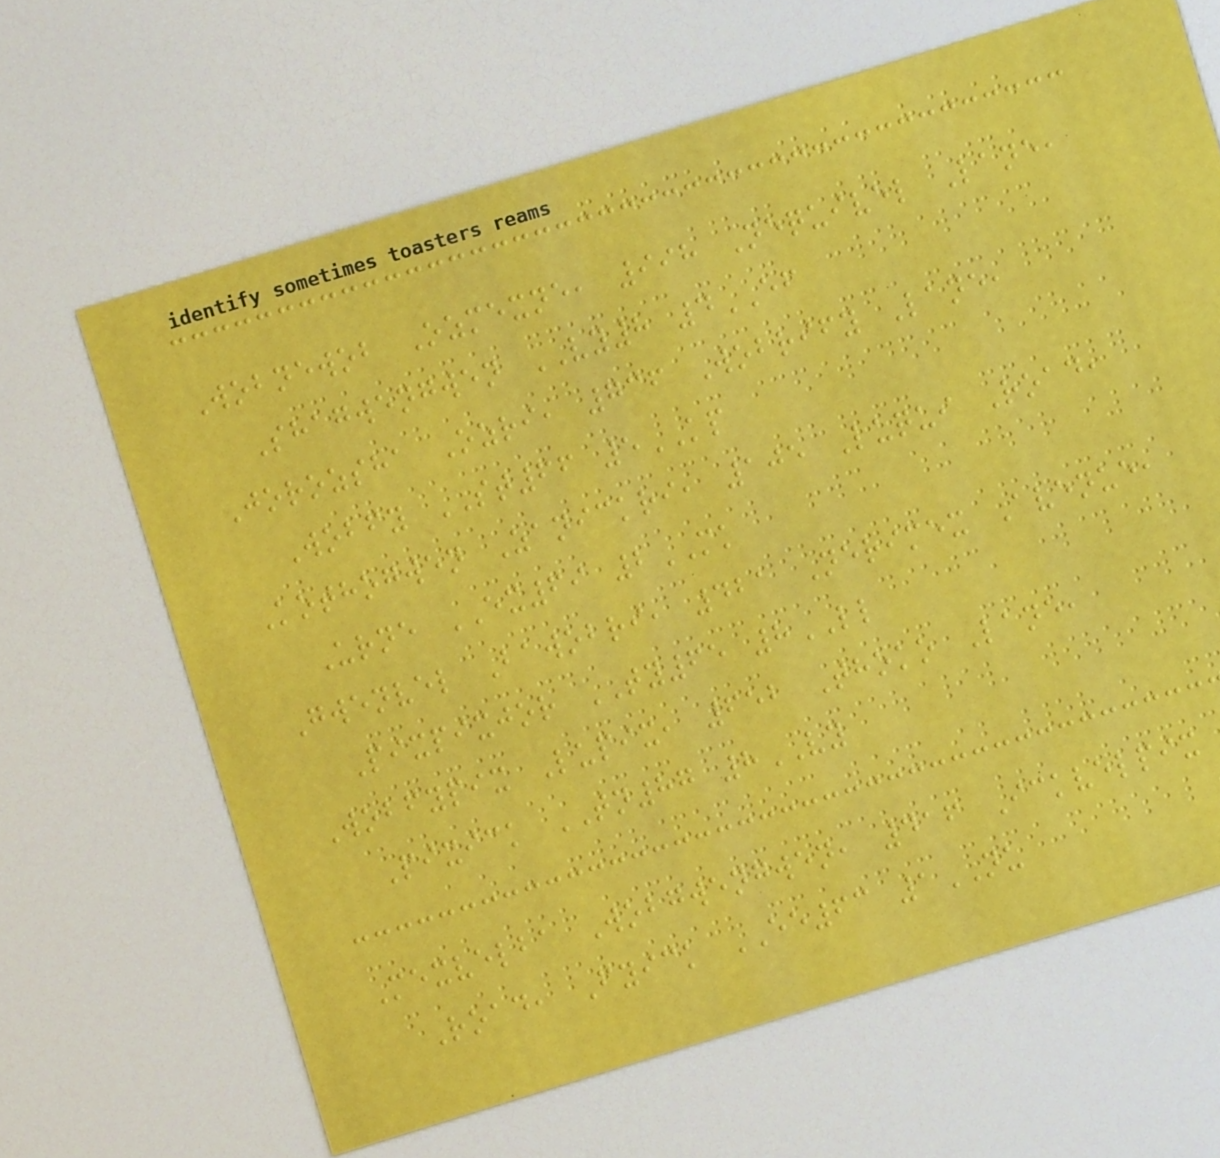Wobnewob Ozmexne, 998 Nequivel Lane,
Shagwengwen VY8 4EF
Jorozsha Ozri, 736 Wobrify Lane,
Wobfy ST66 5KP
Kothogwen Zanickri, 105 Luqui Road,
Urne EX69 2MK
Gwenvel Bawobri, 421 Nerimex Avenue,
Pixpixjor TY65 8LL
Wobfypix Lupix, 652 Thoko Lane,
Pixick TN87 8VY
Mexvelba Wobgwengwen, 416 Ickvelpix
Road, Fyick EE63 1NU
